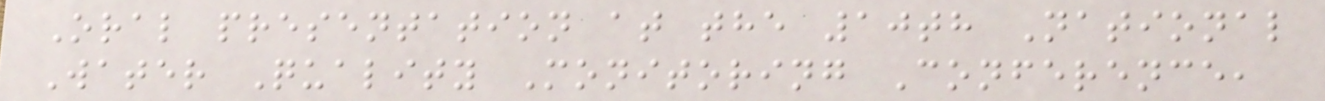Oral presentation at the 10th National
Water Quality Monitoring Conference,
